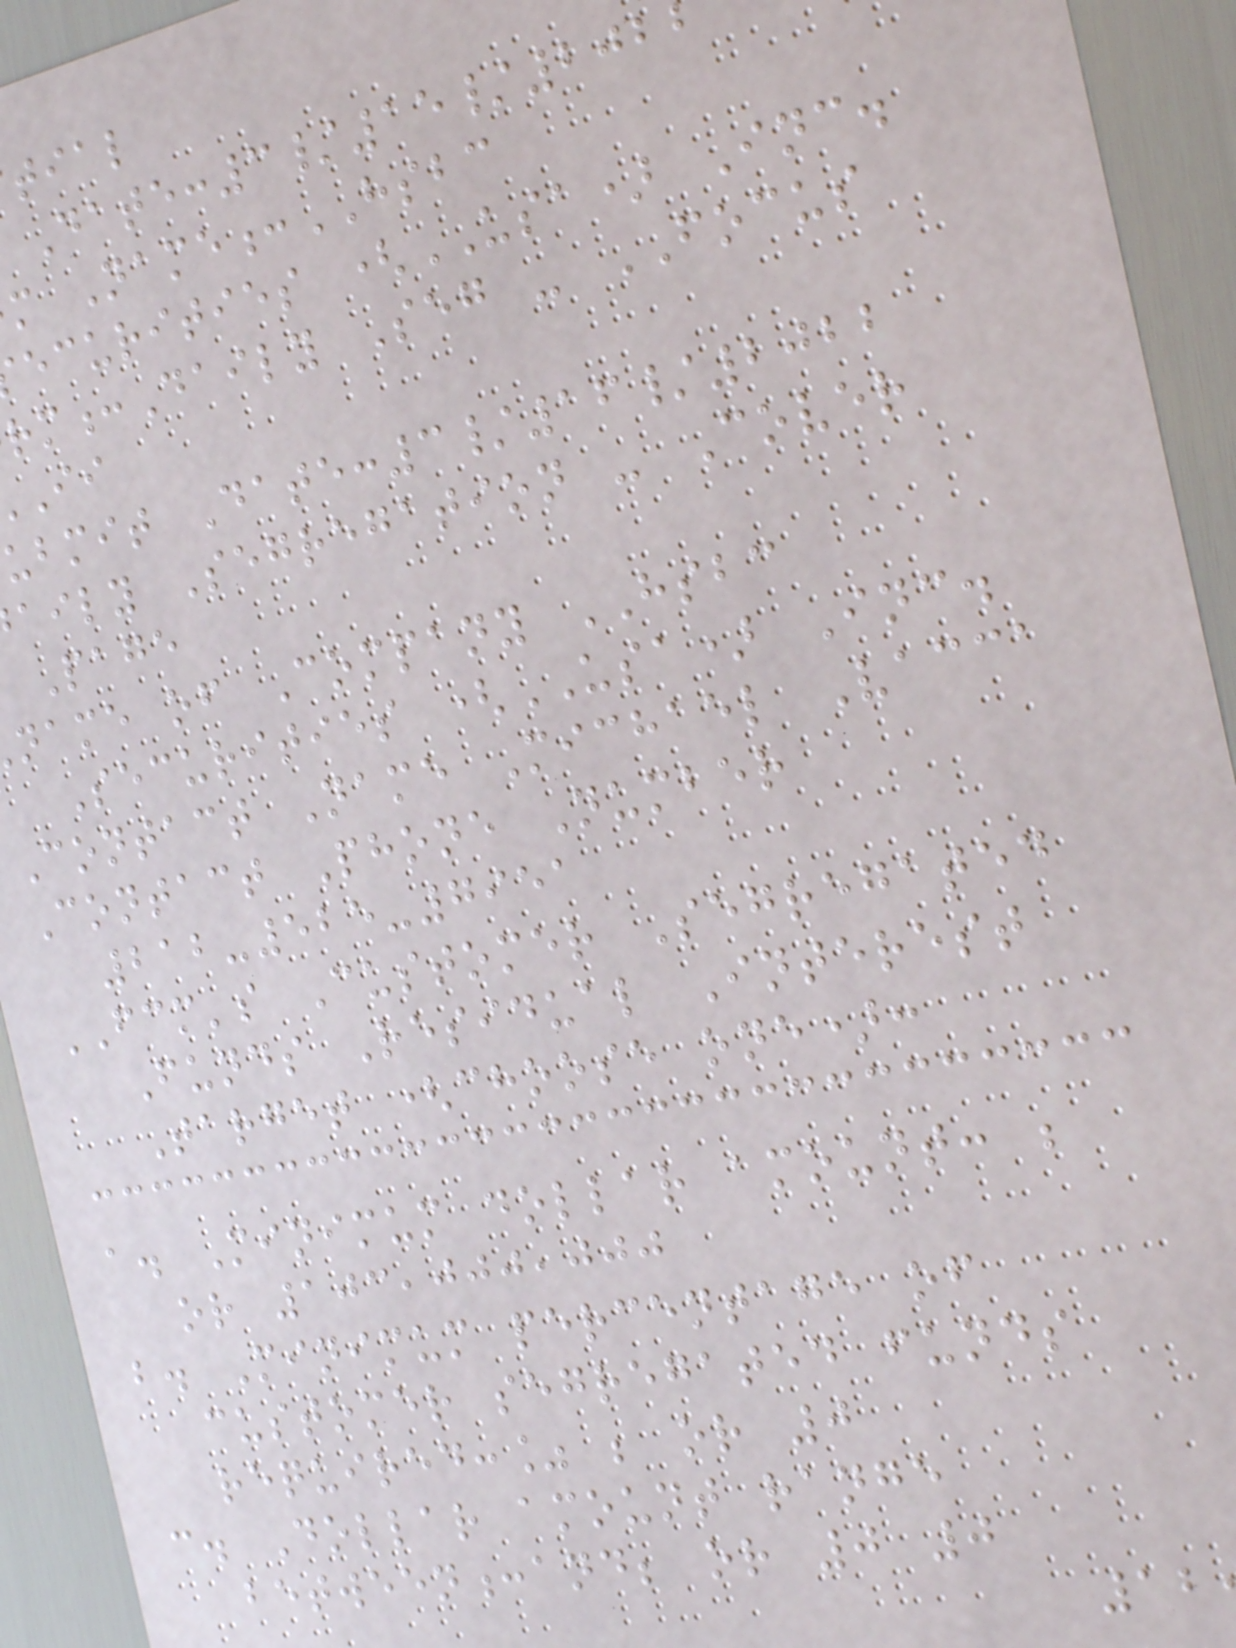tial
Date:3/15/202
m Name:HSBC
ecurities (USA) Inc.
rm:Daily Seg - FOCUS
ubmit Date:3/16/2022
aily Segregation - Cover
Page
name of Company HSBC
Securities (USA) Inc.
Contact Name Michael Vacca
Contact Phone Number
212-525-7951
FCM's Customer Segregated
Funds Residual Interest
Target (choose one):
a. Minimum dollar amount: ;
or 103,000,000
b. Minimum percentage of
customer segregated funds
required:% ; or 0
c. Dollar amount range
between:and; or 0 0
